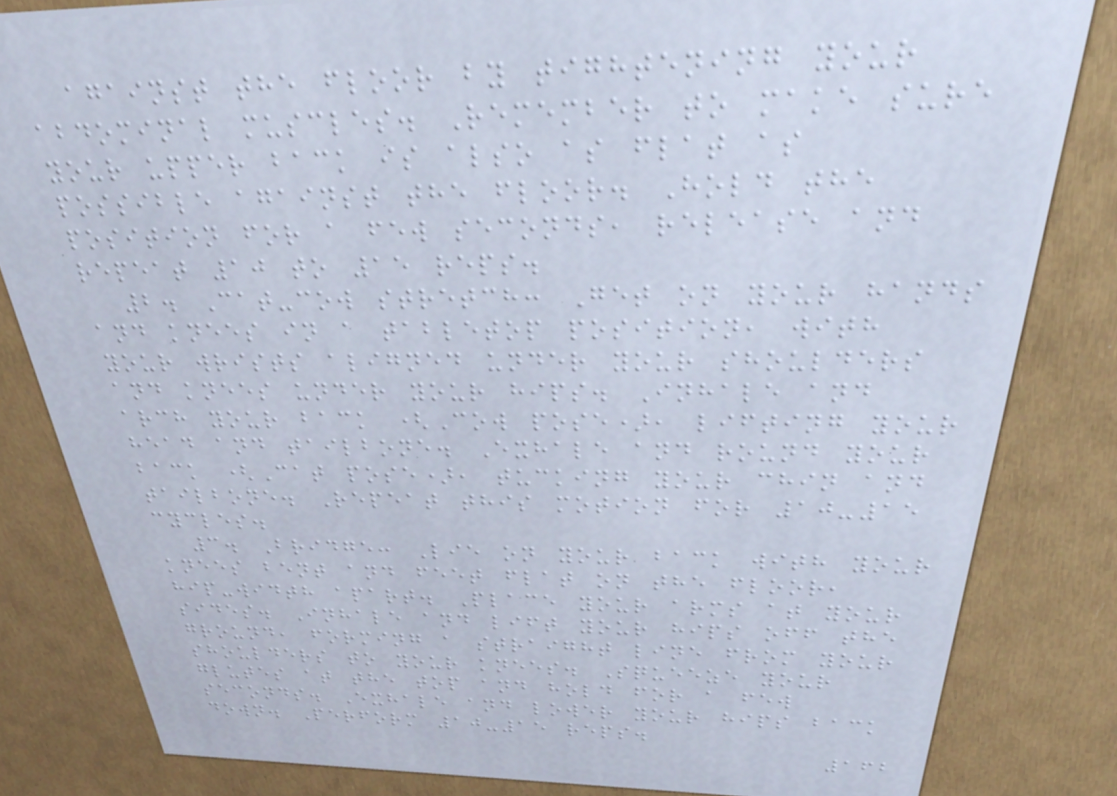against the floor by tightening your
abdominal muscles. Remember to make sure
your upper back is also as flat as
possible against the floor. Hold the
position for a few seconds, release and
repeat 10 to 15 reps.
2. Cat-cow stretch: Get on your hands
and knees in a tabletop position, with
your wrists aligned under your shoulders
and knees under your hips. Inhale and
arch your back (Cow pose), lifting your
head and tailbone. Exhale and round your
back (Cat pose), tucking your chin and
tailbone. Repeat this motion for 10-15
cycles.
3. Bridge: Lie on your back with your
knees bent and feet flat on the floor,
hip-width apart. Place your arms at your
sides. Inhale and lift your hips off the
ground, forming a straight line from your
shoulders to your knees. Squeeze your
glutes at the top and hold for a few
seconds. Exhale and lower your hips back
down. Perform 10-15 reps.
162
